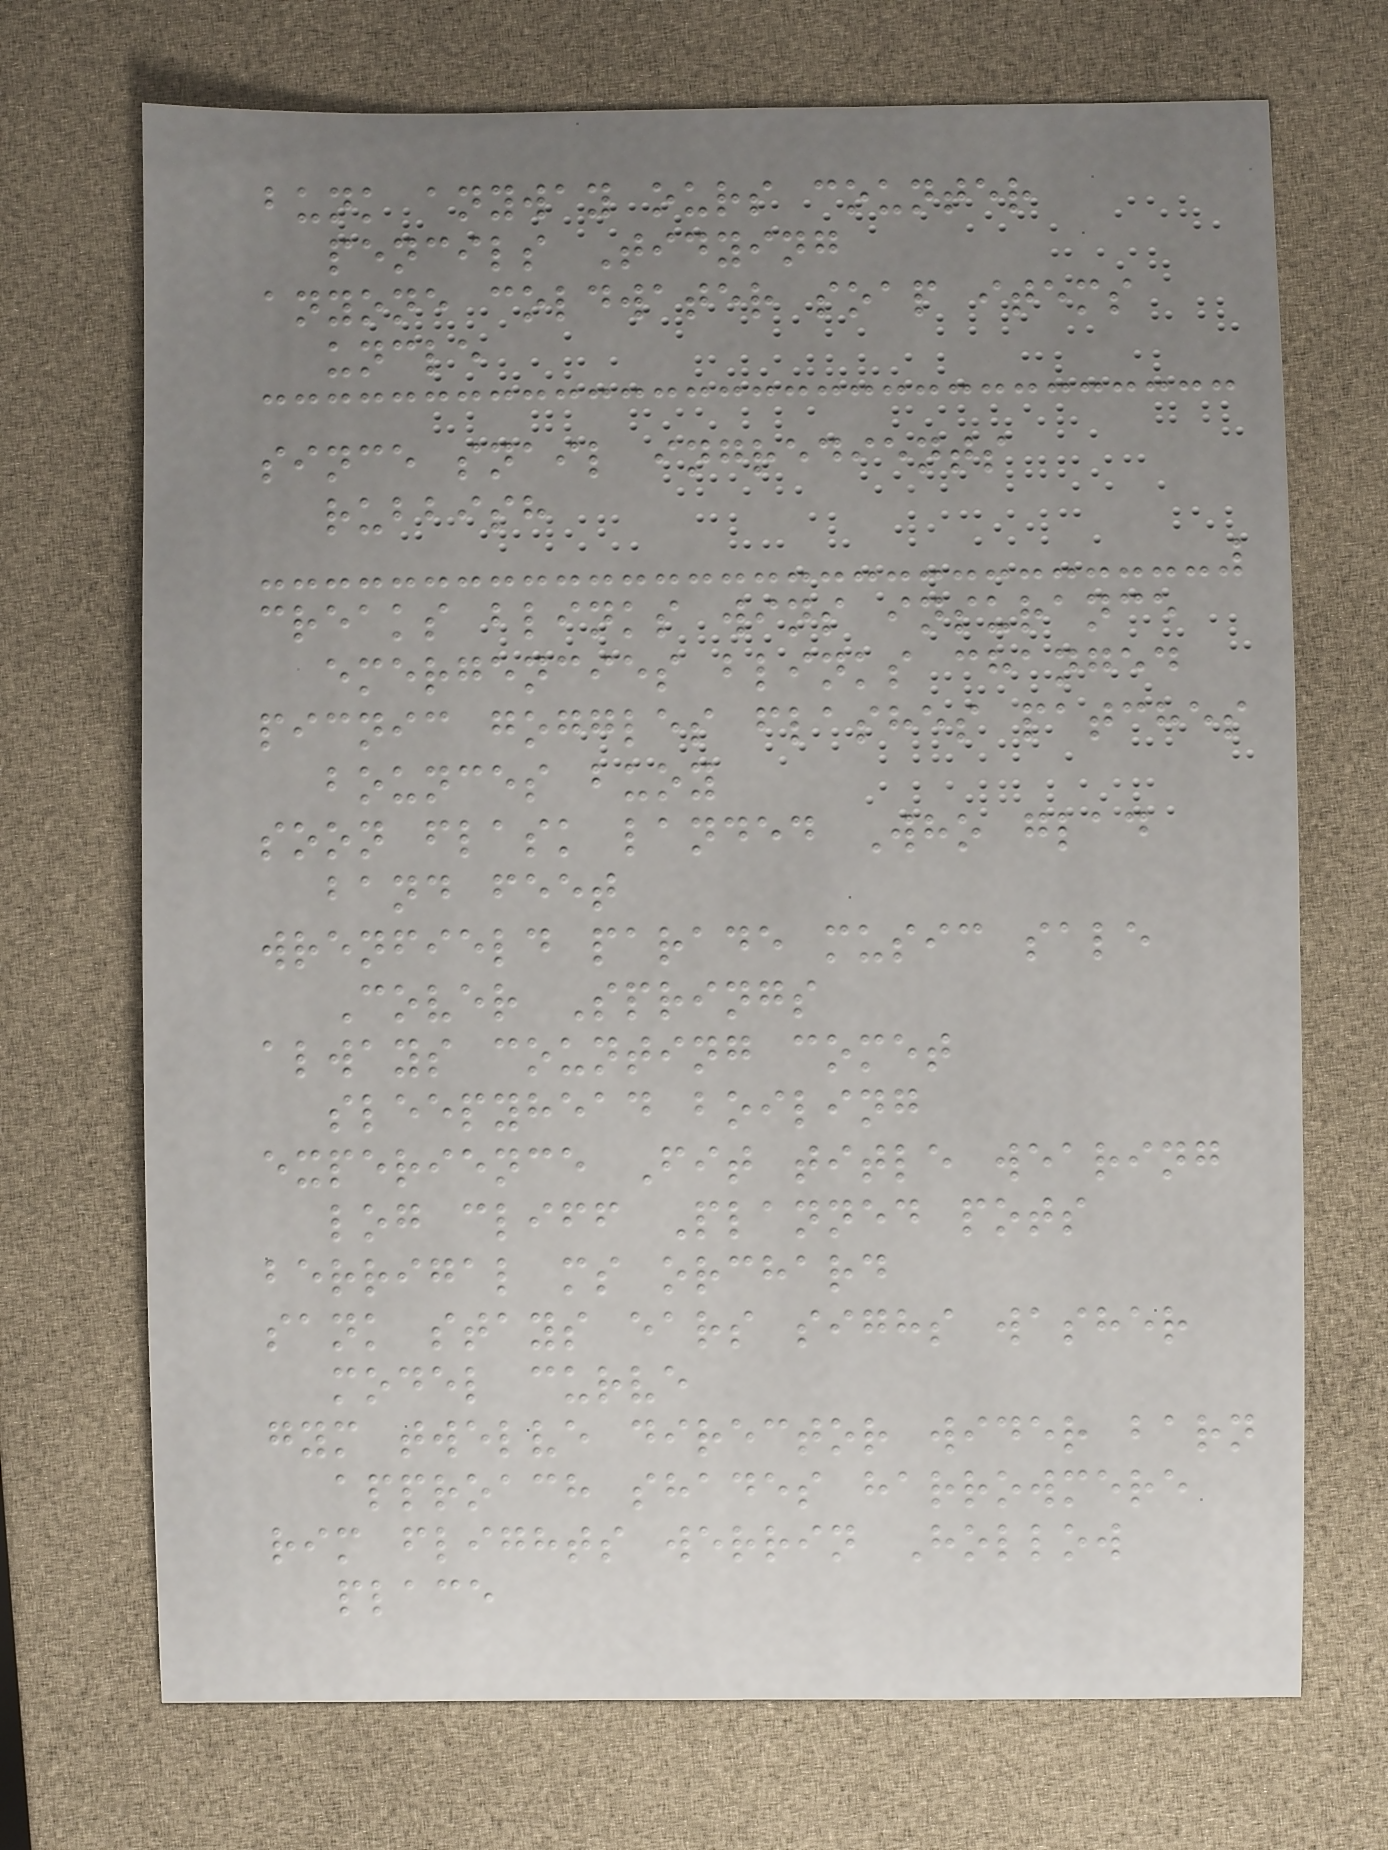bunk anyway ours counter
pencils Tidying
anyone coldwater soap items
uncle
since snail ingredients
rubbish
creaks blinks wins insurance
emergencies blinks changed
picnic goggles flashes patches
bounces buoy
soon flask landed Who glad
band feet
wrenfield parade music sale
Cover Springs
always counting comet
sleepyhead boiling
experience Fit title wearing
log cliff Planned pots
berrigal ms orchard
sank stays ears sighs washer
model curve
gym twelve director wider barn
approach shades harrowmere
rim flights werrin Hollow
place
